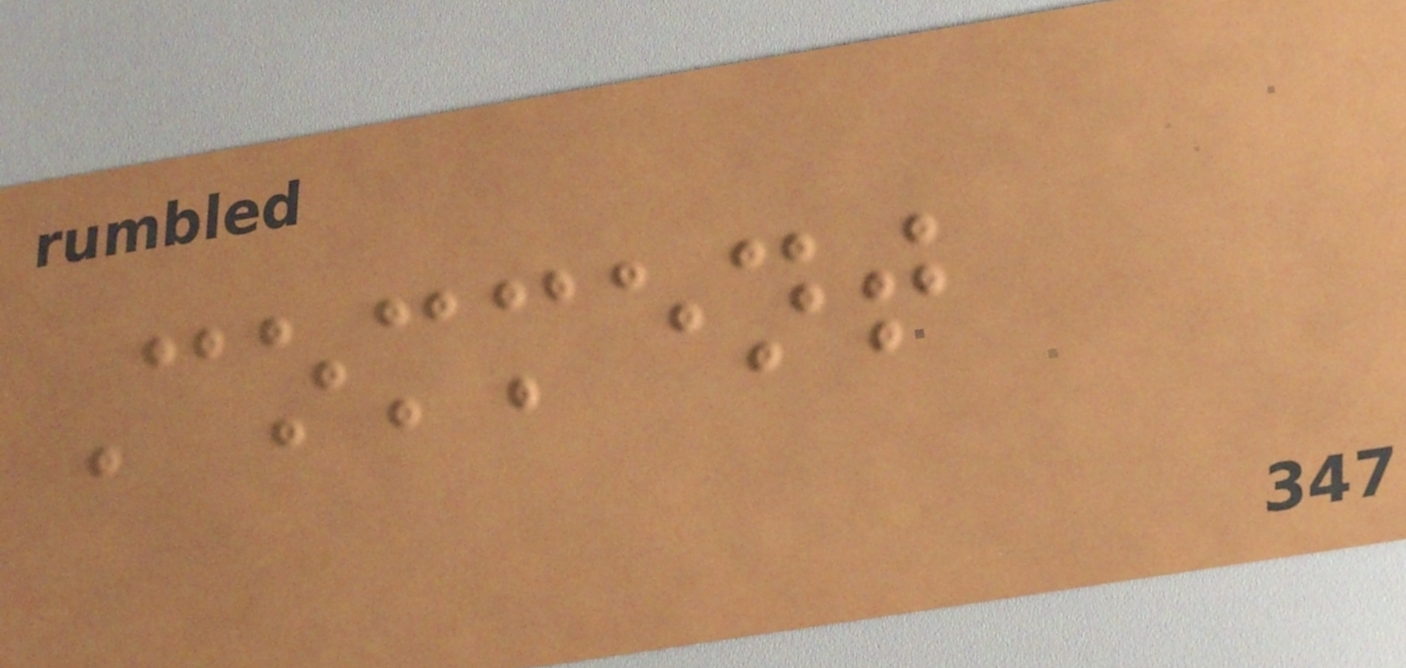Comment
